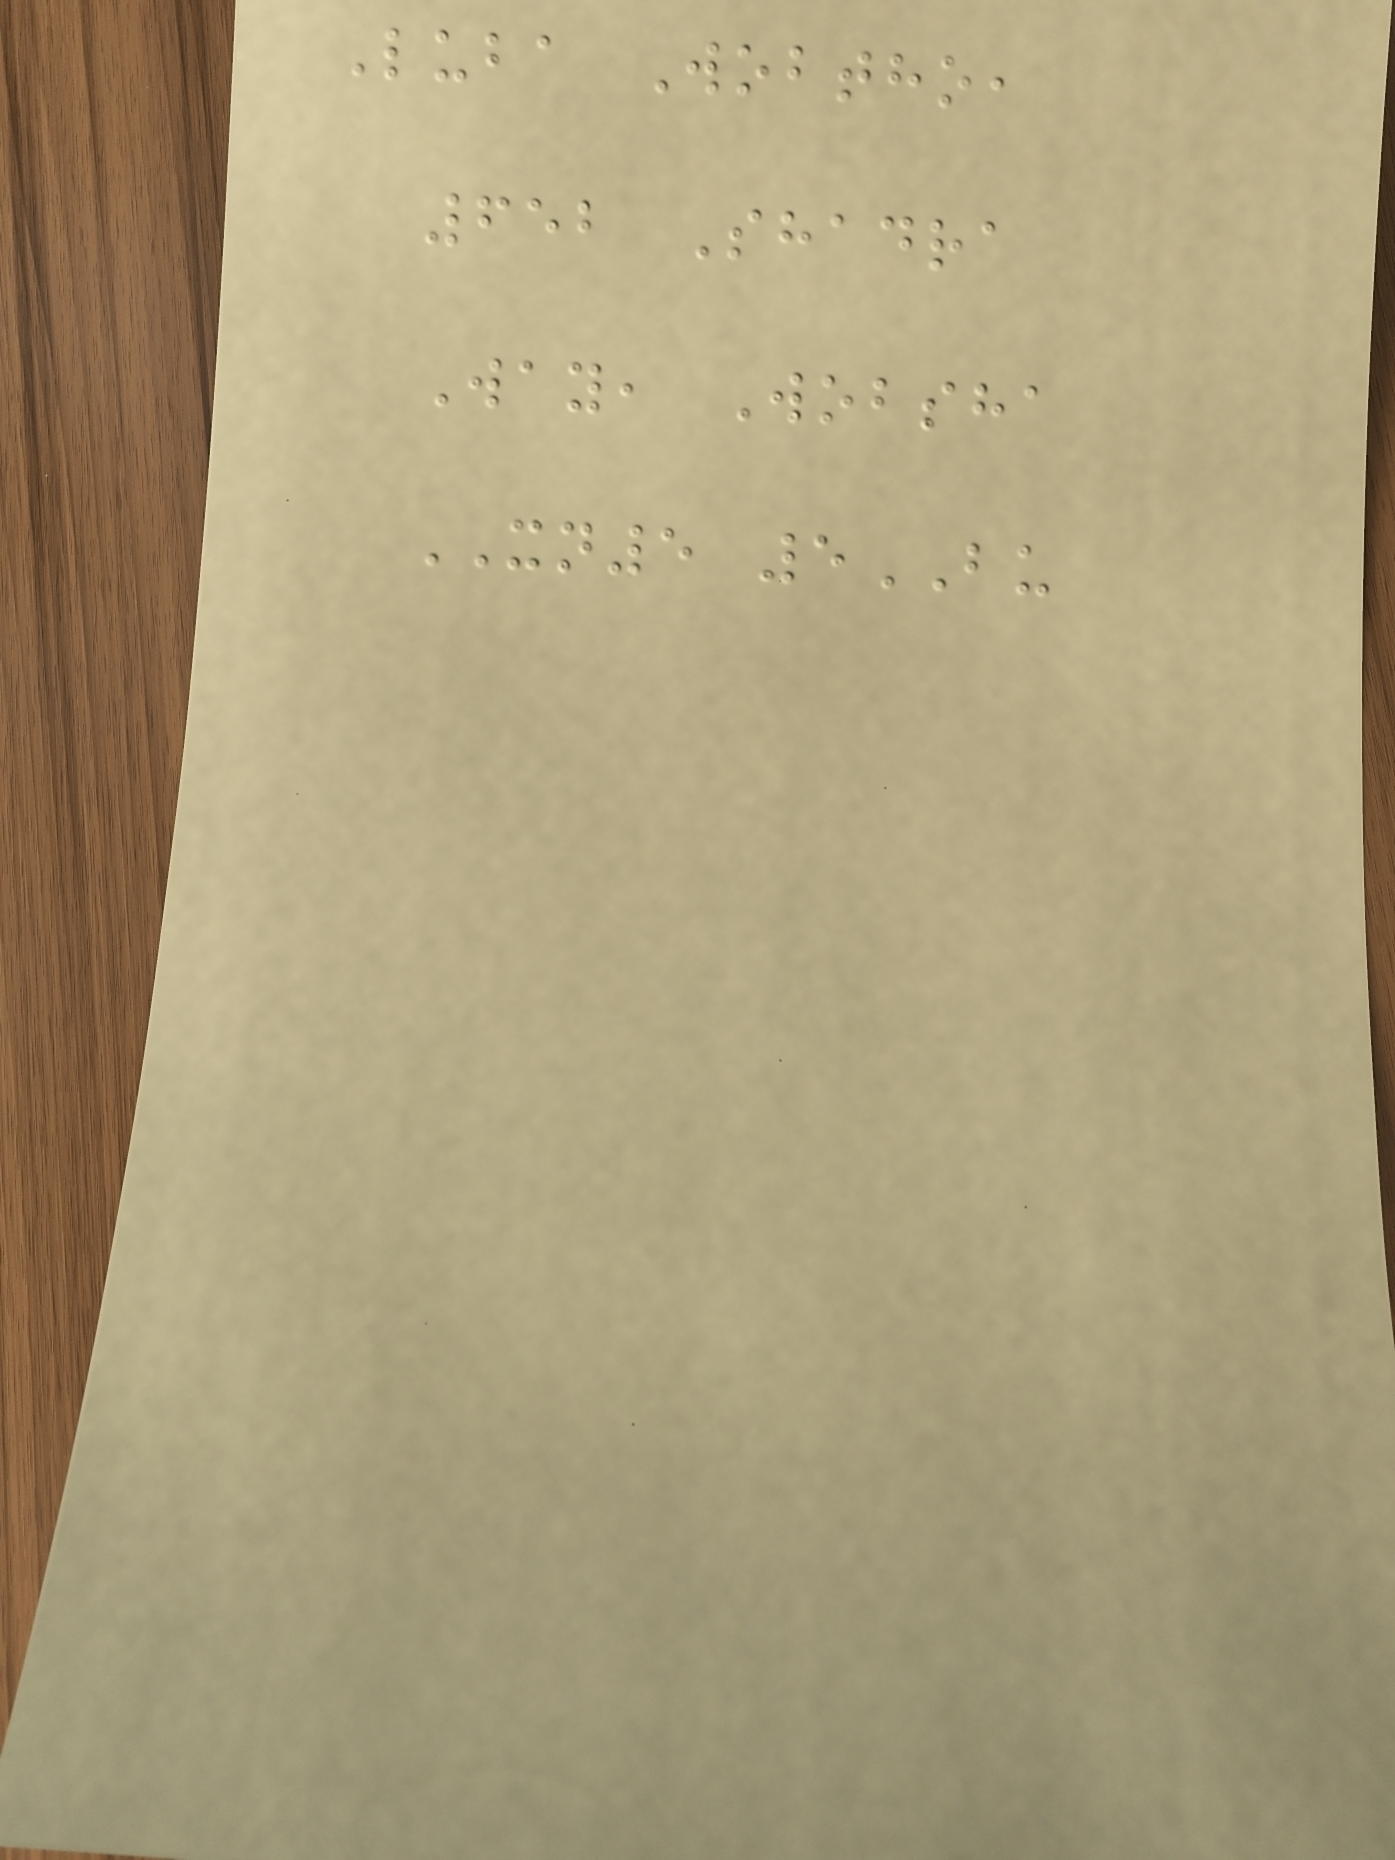Luba Wobtho,
652 Shadra
Way, Wobsha
XN5 5BU
